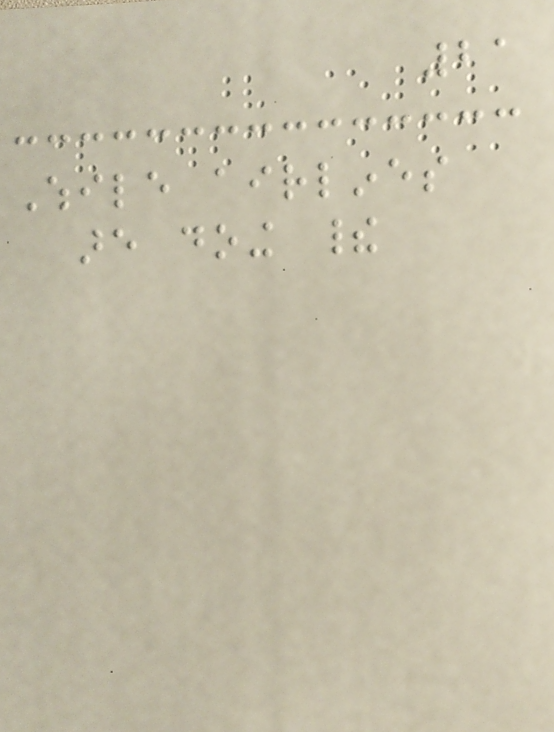21
While airlines
are doing their
